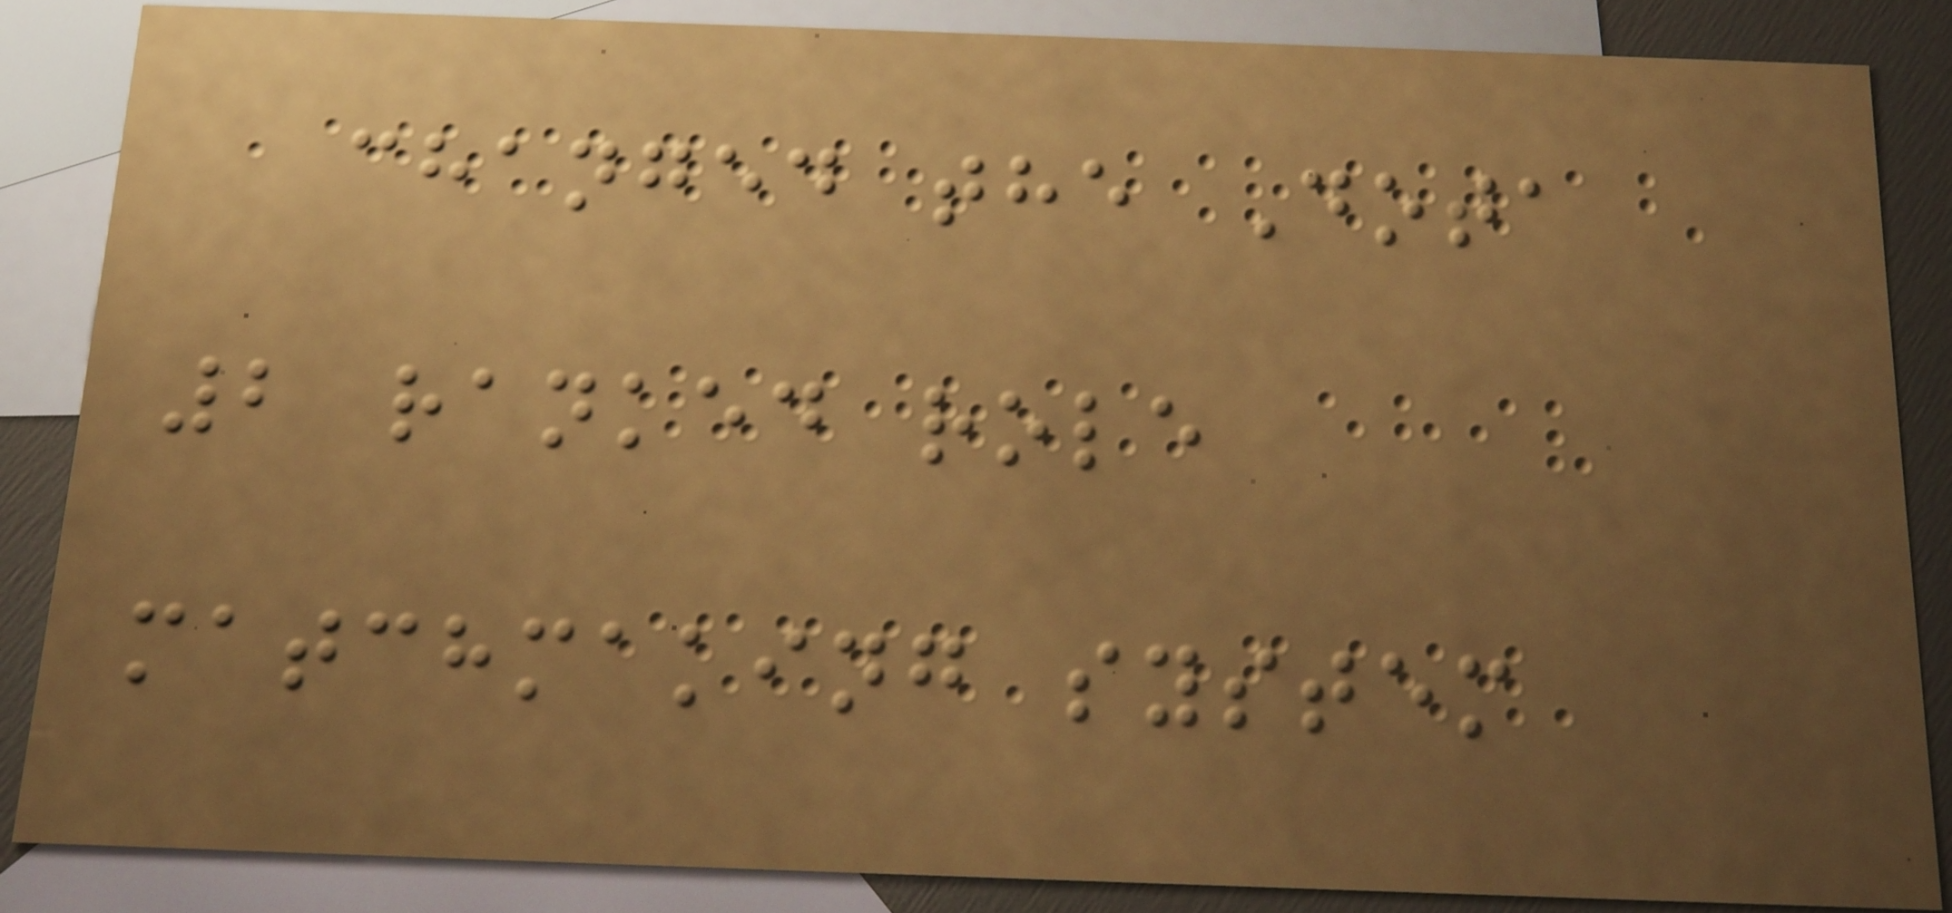changed the Dota
2 ranked role
matchmaking system
